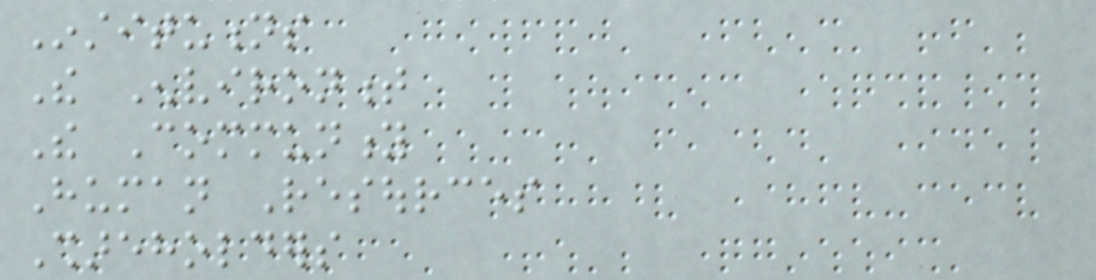Institutions
The Environment
The Community
Human Resources
Shareholders
